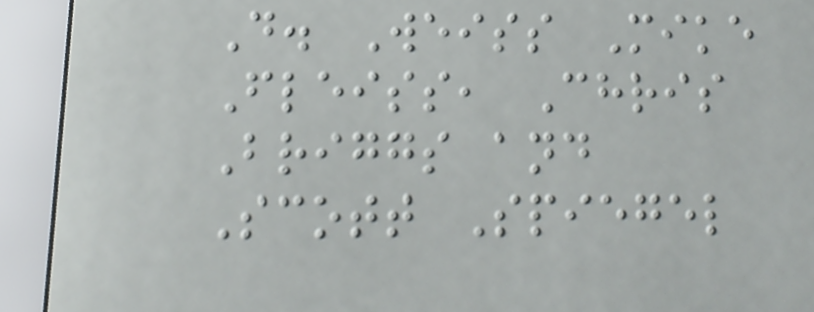D. Weiss Mike
Fleiss, Chris
Briggs and
Scott Spiegel
